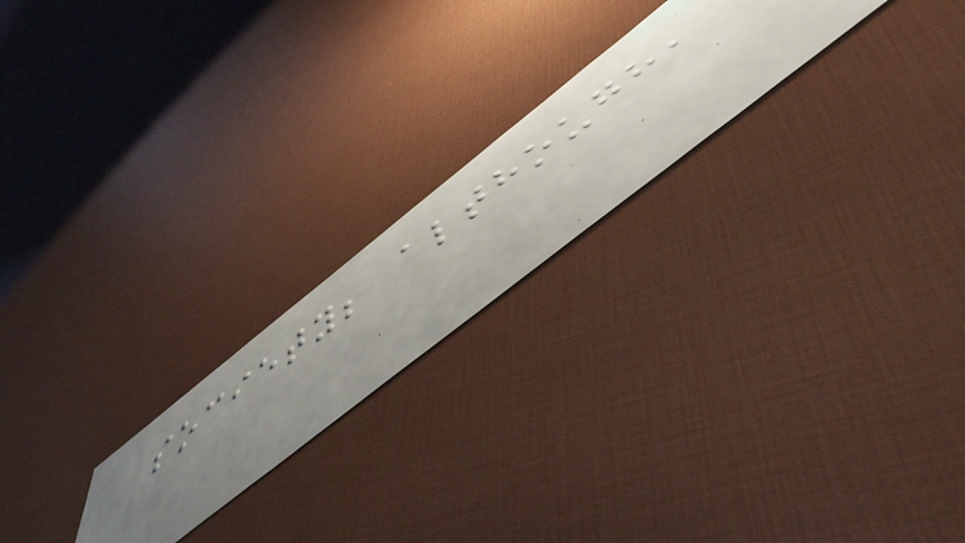society; although,
